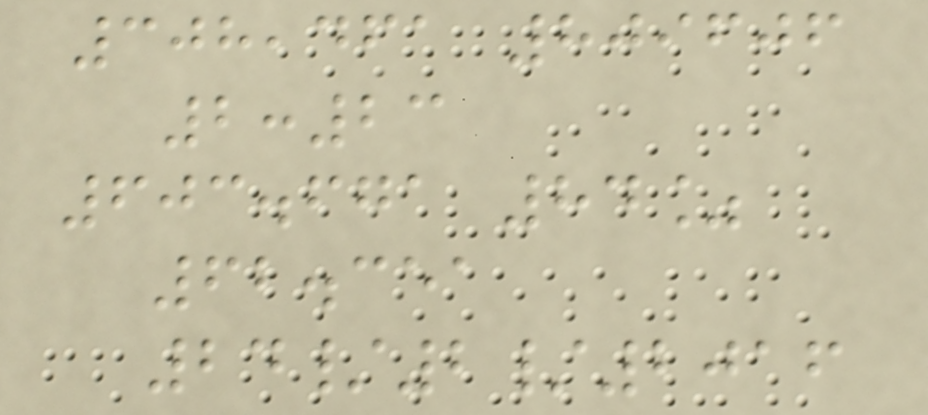308,461 809606
2:23
603.671 84%
62.351
24/2/2016
